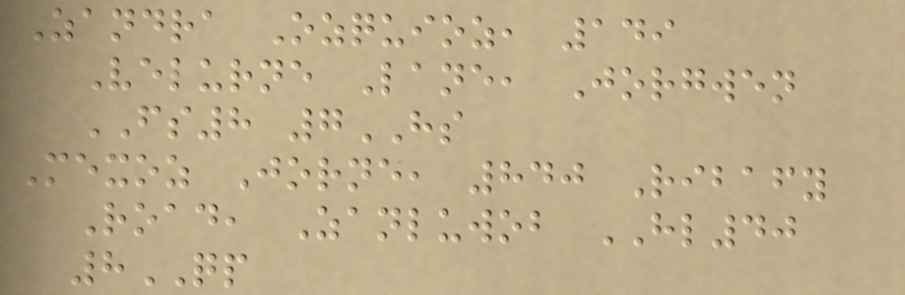Zandra Ozquioz, 149
Velurne Lane, Jorgwen
FS8 7HS
Mexoz Jorne, 840 Ribafy
Road, Zanluwob HL40
8QP
